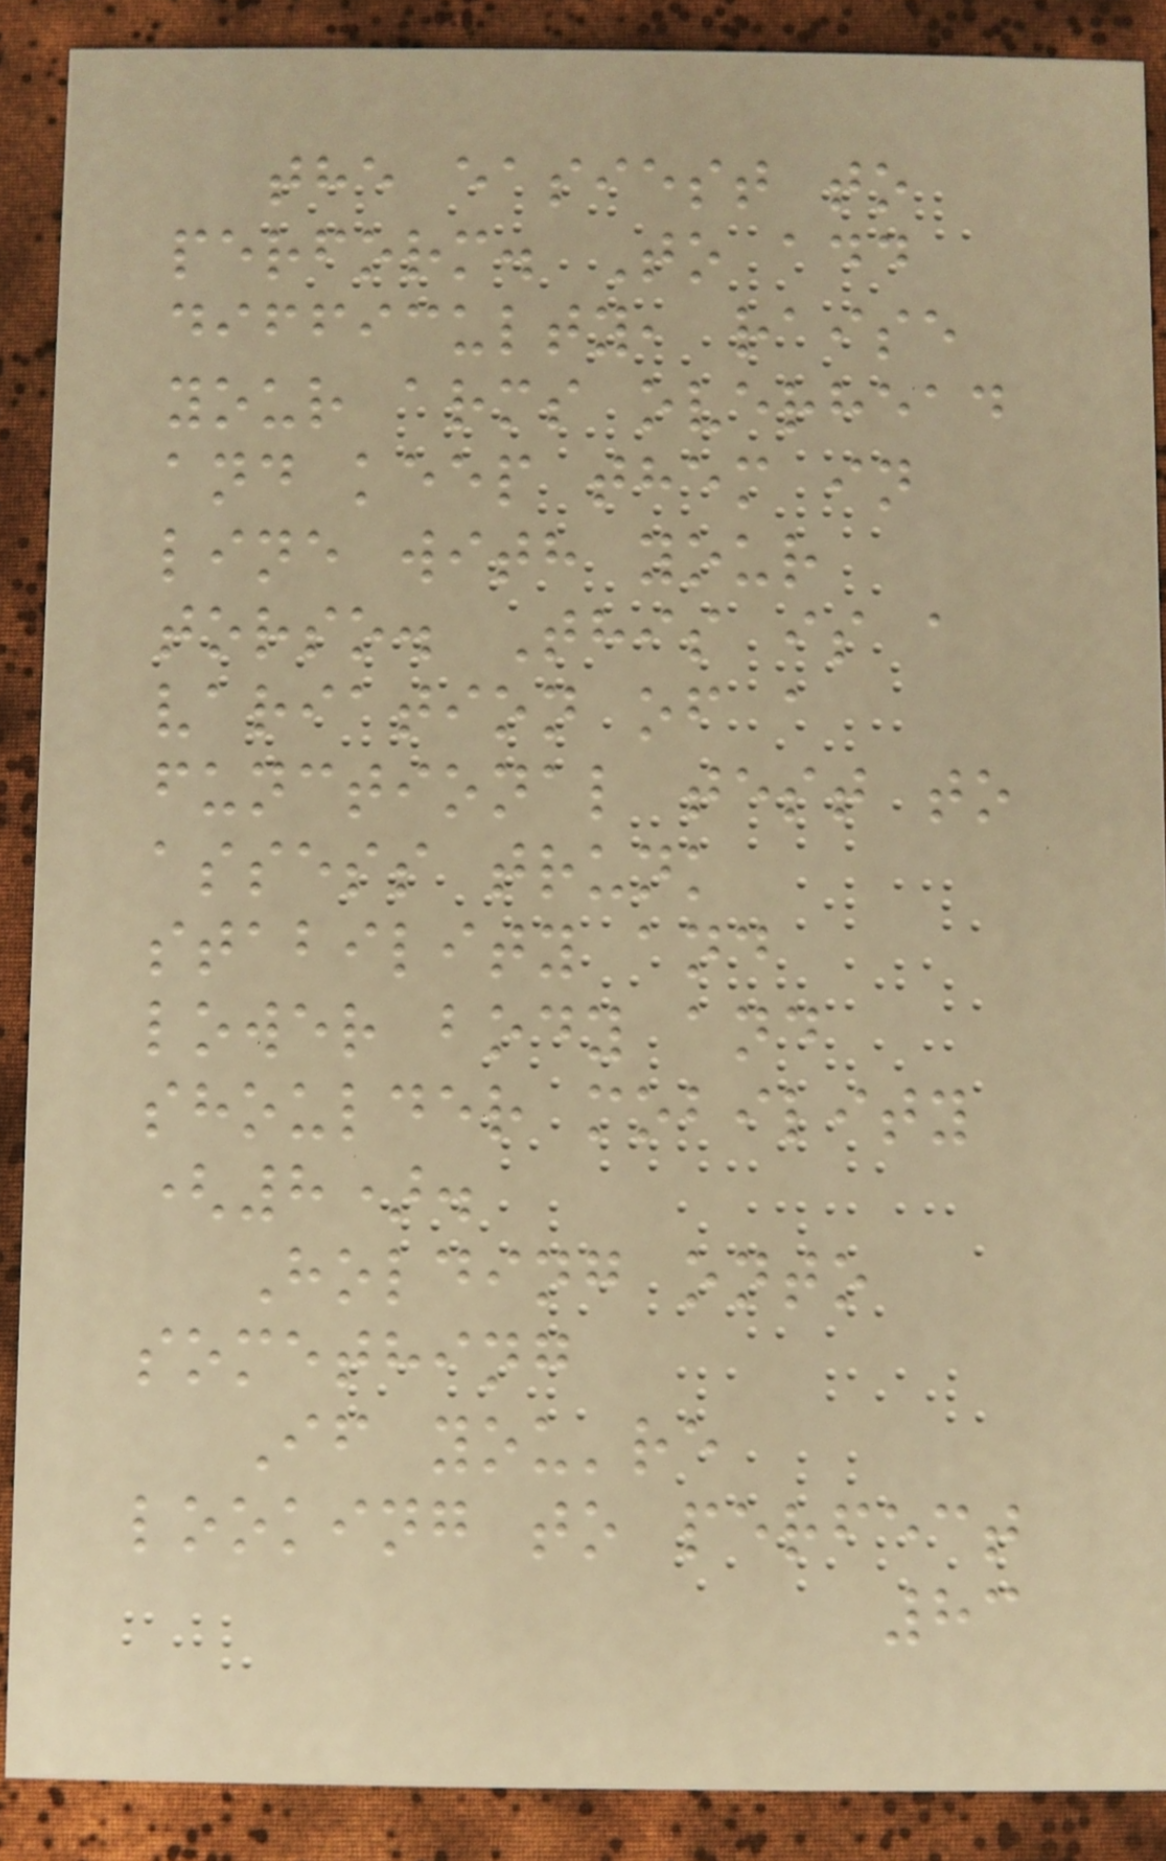the easiest to
perform. To add
difficulty, raise
your arms overhead
and keep them in
line with your
torso. This is a
variation of a
functional test to
assess trunk
stability and
lower body and
shoulder mobility
(8).
Holding onto
something
If you're
looking to perfect
83
